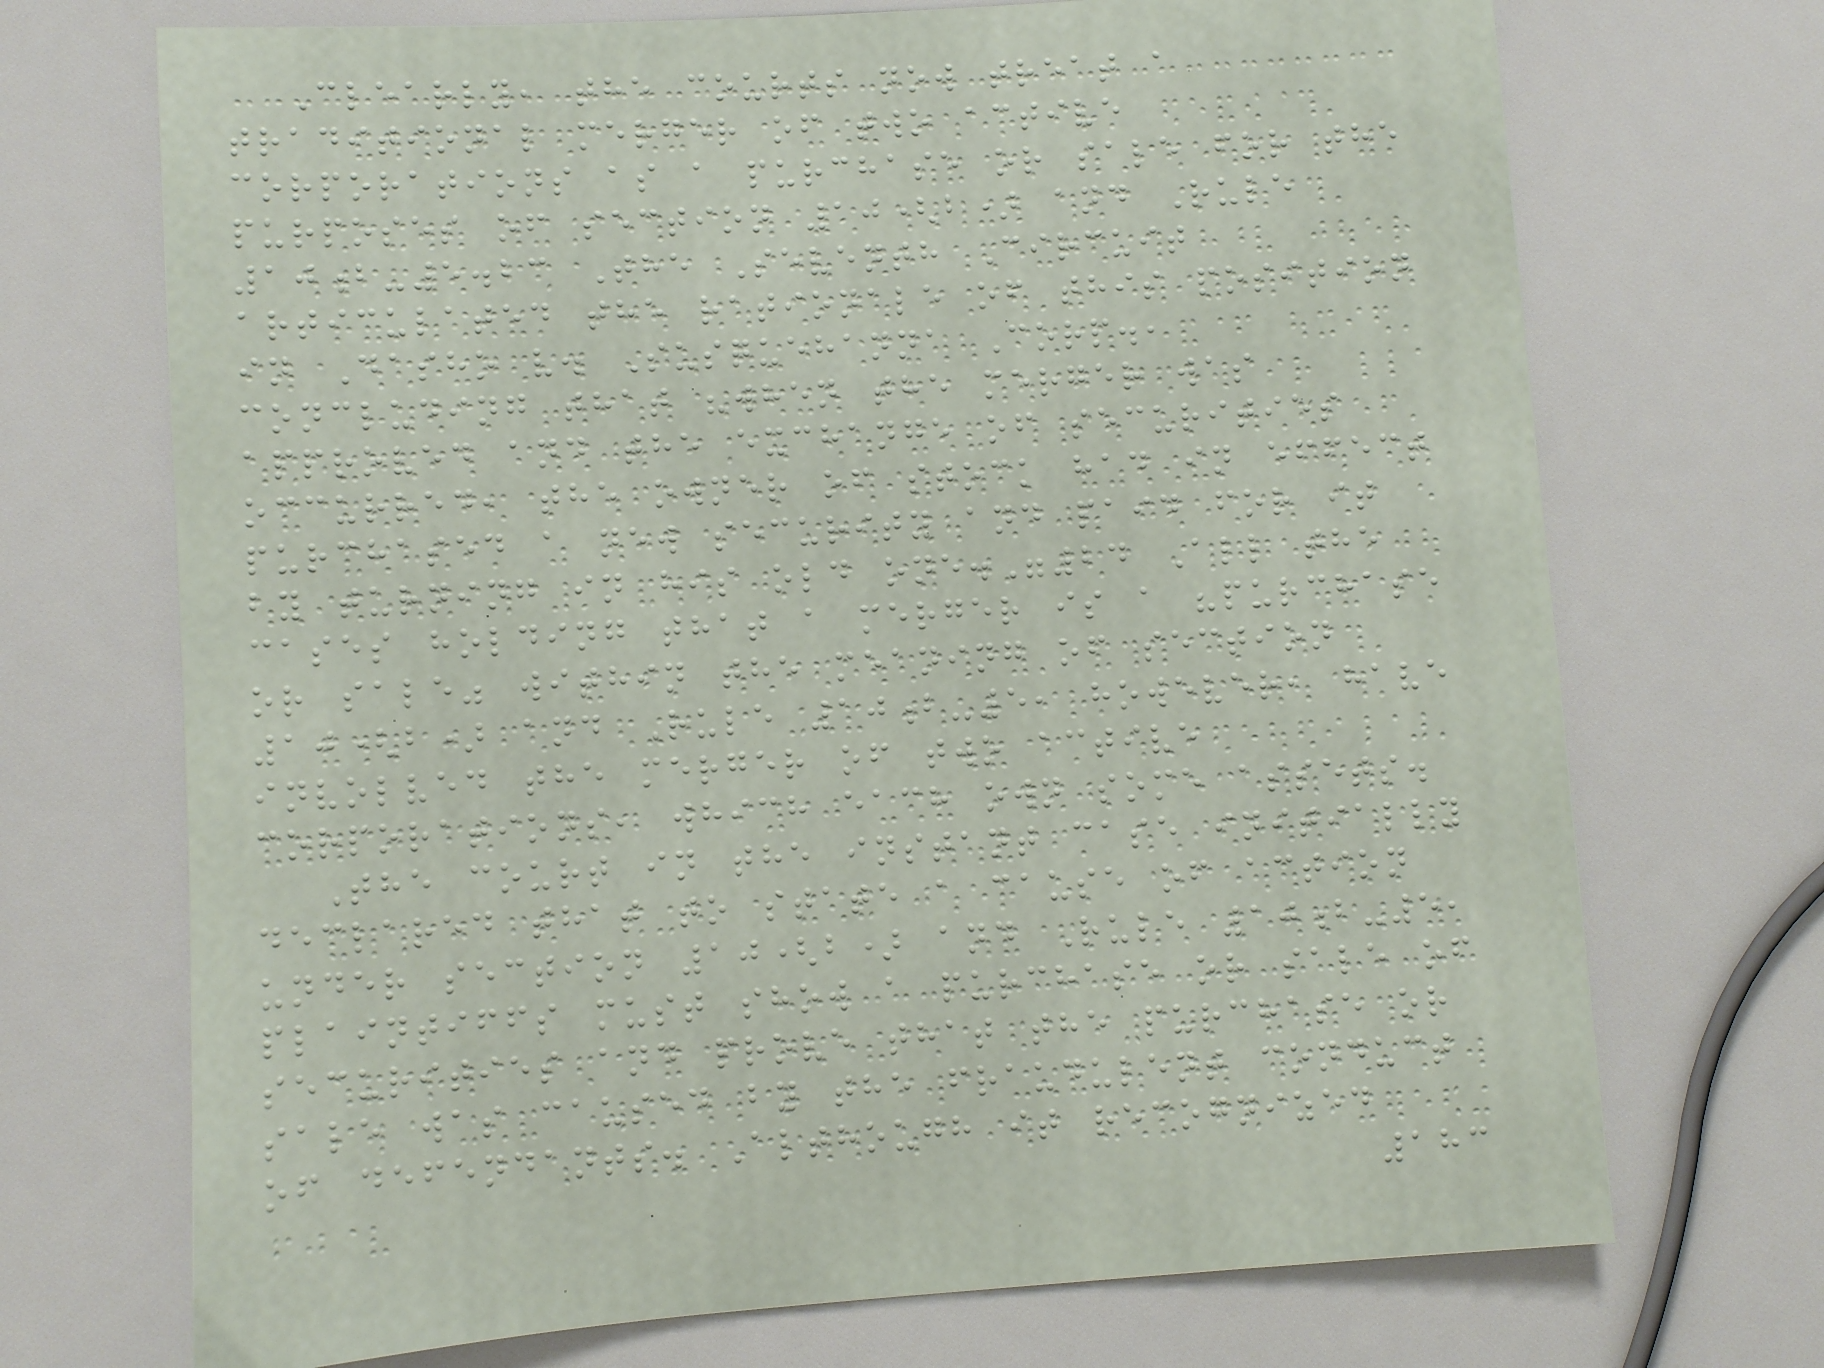Clearly, the courts now treat a
traditional merger of two active
corporations as a purchase or sale for the
purposes of section 10(b) and Rule
10b-5.23 The Seventh Circuit
articulated the rationale of this position
in Dasho v. Susquehanna Corp.,
concluding that "when the merger was
approved and the exchange of securities
occurred, the owner of stock had in effect
purchased a new security and paid for it
by turning in his old one."24 All the
cases holding that a merger is a "purchase
or sale" within the meaning of section
10(b) and Rule 10b-5, however, have
involved the merger of two active
corporations, which each own some assets.
The court in the instant case initially
declared that to state a cause of action
under section 10(b) and Rule 10b-5,
plaintiffs must show a purchase or sale of
securities and prove that the purchase or
sale was caused by the fraudulent conduct
of defendants. Although it recognized
183
